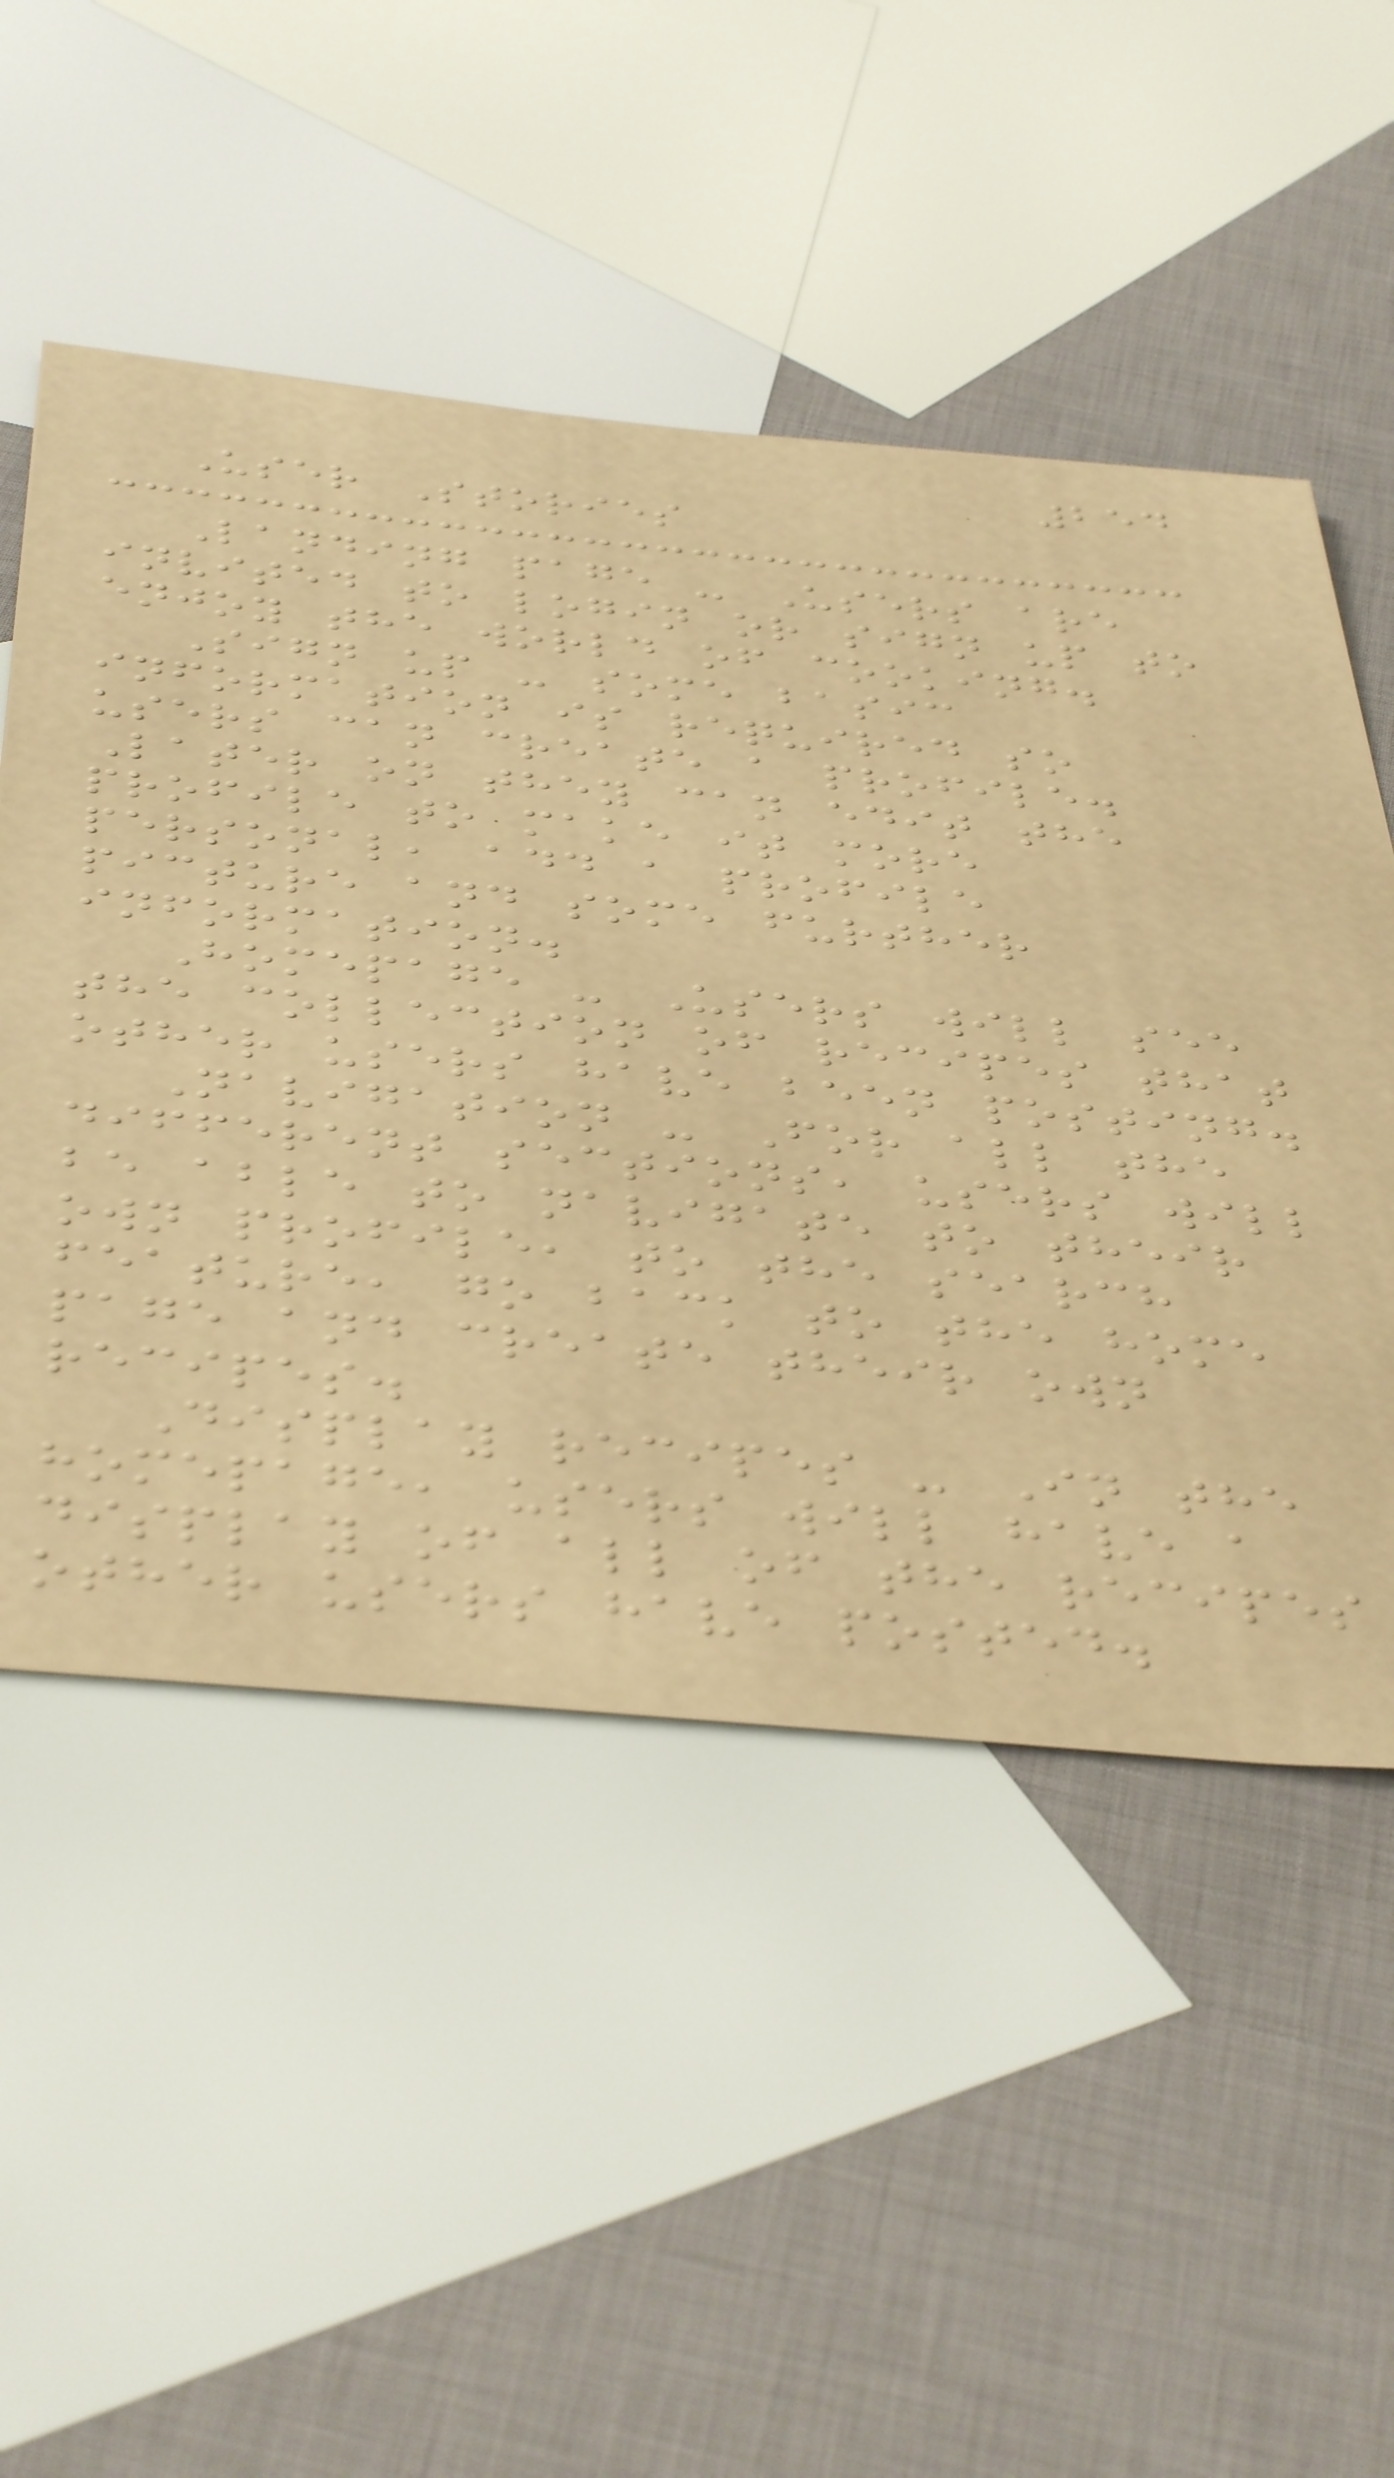254
User Stories
Landing page - Users are
invited to login or sign up to
enjoy the world of cooking.
Sign up - some basic
information is required so
users can create a profile.
Later on they can edit the
profile to make it more
personal, add a profile
picture and some further
information.
Homepage - Users will see
the collection of recipes that
other users have been posting.
Navigation - For all the
different sections, users will
be able to navigate to their
own profile, to the search
feature, go back to the home
page and create their own
recipes.
Display recipes - In the
homepage, users will have a
display of all of the recipes
other users have posted.
